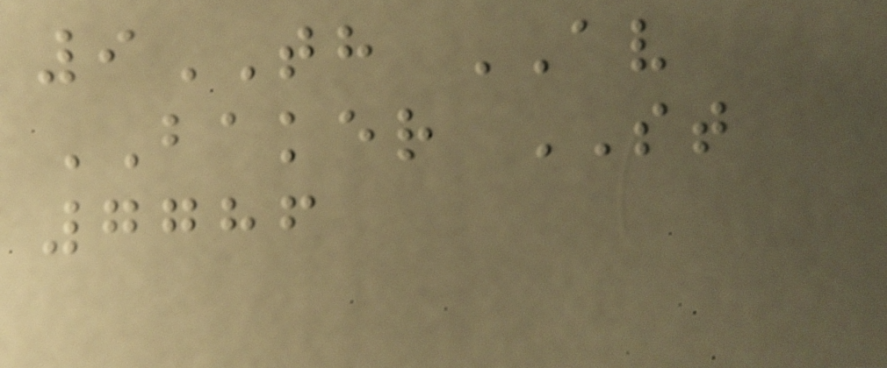9TH AV
BAKER ST
7786
